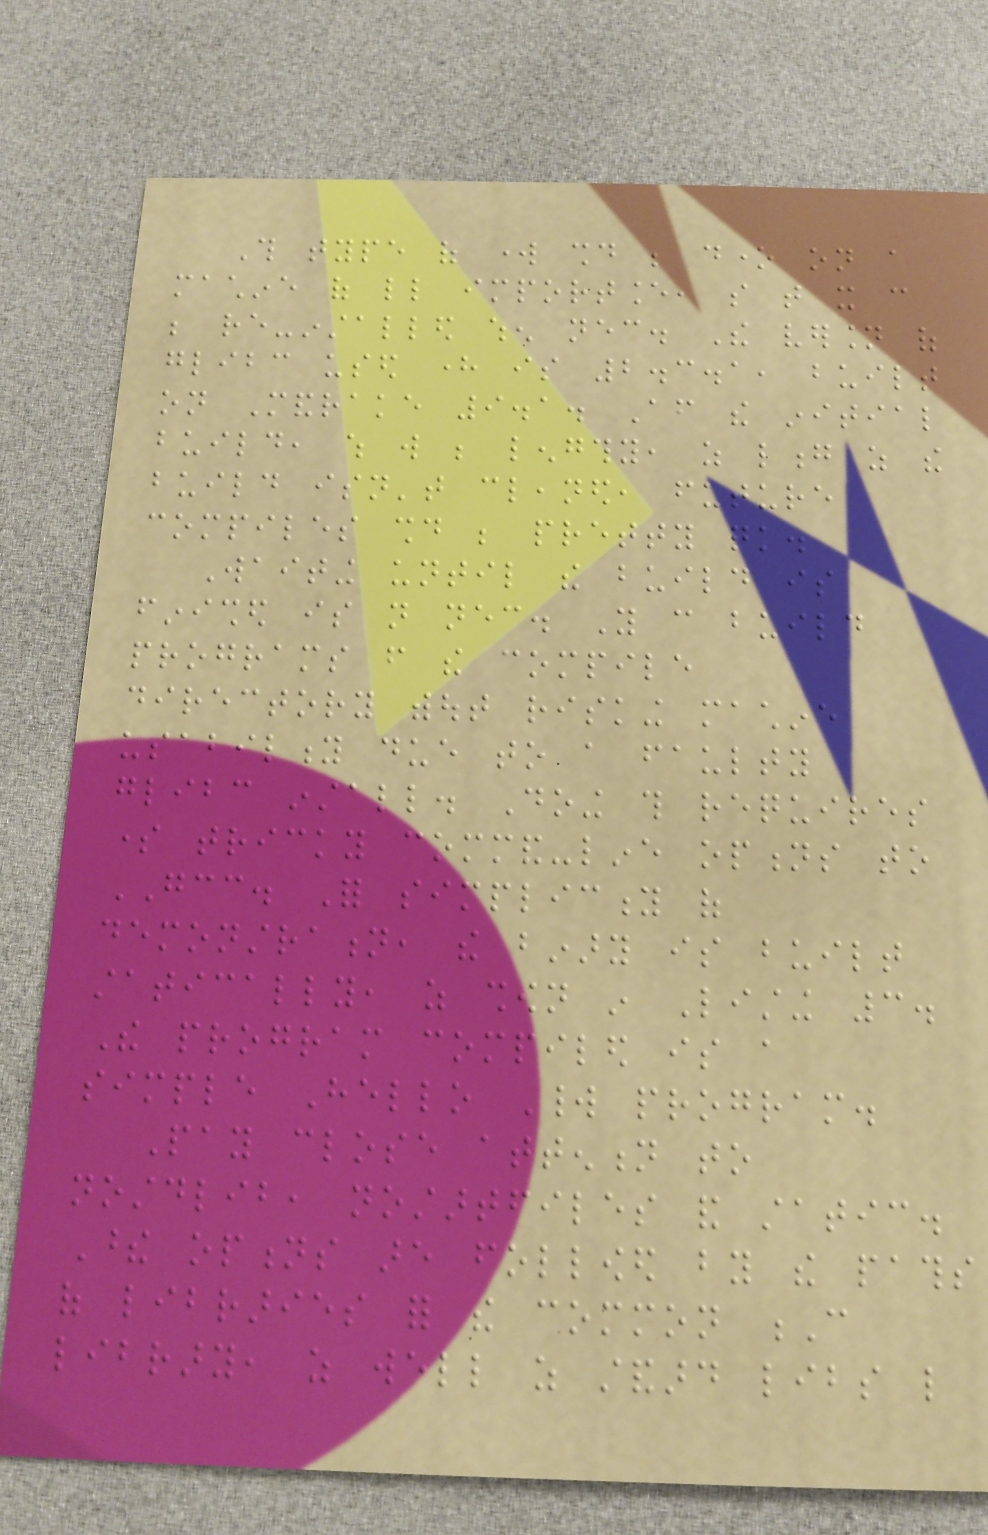This type of work should be done on a
machine of little importance, so that it can
be re-installed when necessary. The version of
glibc used here is 2.3.1, built
on Mandrake 9.1. After the initial
build, which will be lengthy, as long as the
build isn't cleaned, future
compiles should be pretty quick.
Waiting until the build is
finished is not necessary. You can build
programs from the compile
directory without risking machine
usability due to a faulty
glibc install. Doing this requires
some tricky command-line options to
GCC. For simplicity of
demonstration, the binary is built
statically, as shown in Listing 3.
The program compiled is a
simple Hello World program.
Pay close attention to
nostdlib, nostartfiles and static.
These options are followed by the paths
of libraries for the common C
library, as well as standard libs like
